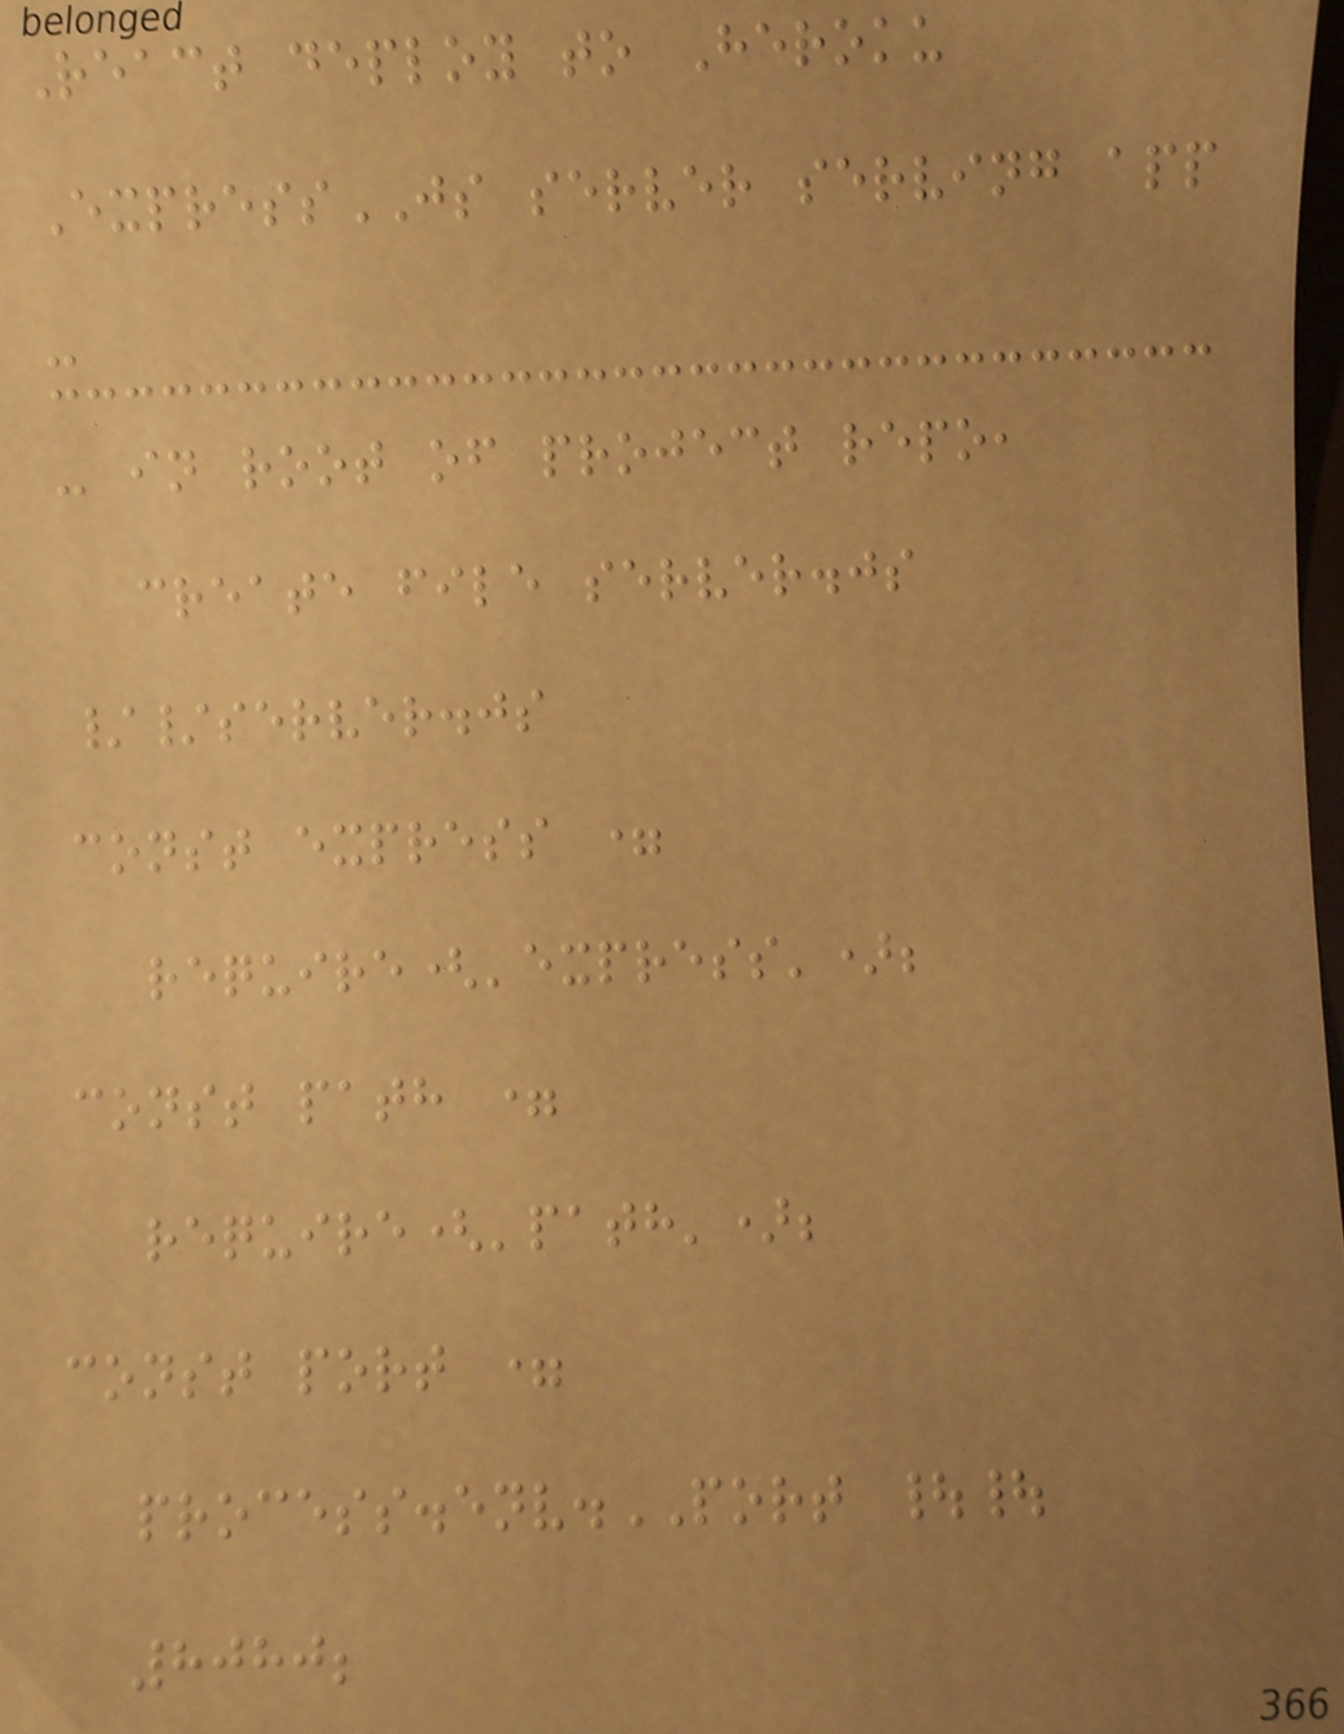React deploy to Heroku
ExpressJS server serving app
-
- in root of project repo,
create file server.js
//server.js
const express =
require('express');
const path =
require('path');
const port =
process.env.PORT ||
8080;
